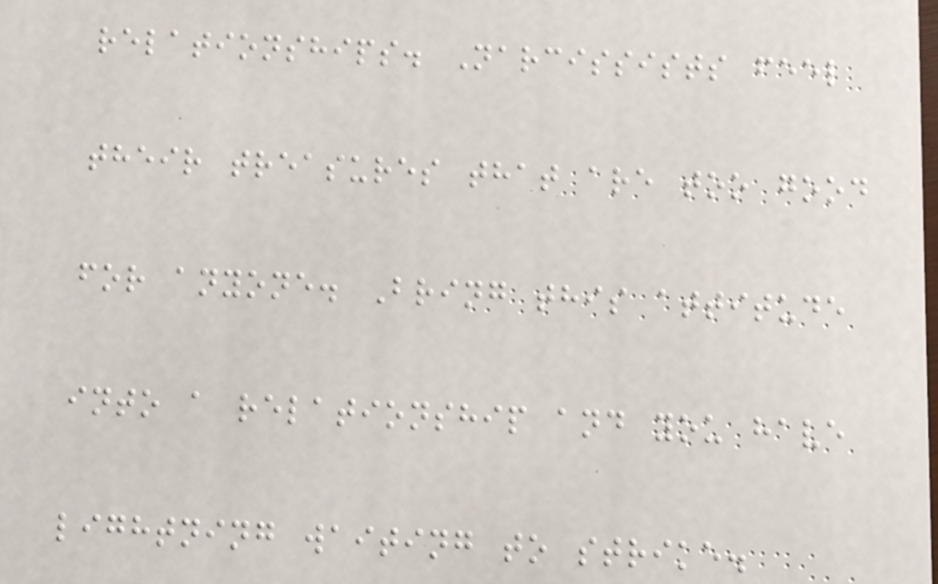relationships. Narcissists feel
their treasures that are too good
for anyone. Bring this attitude
into a relationship and you have
lightning waiting to strike.
